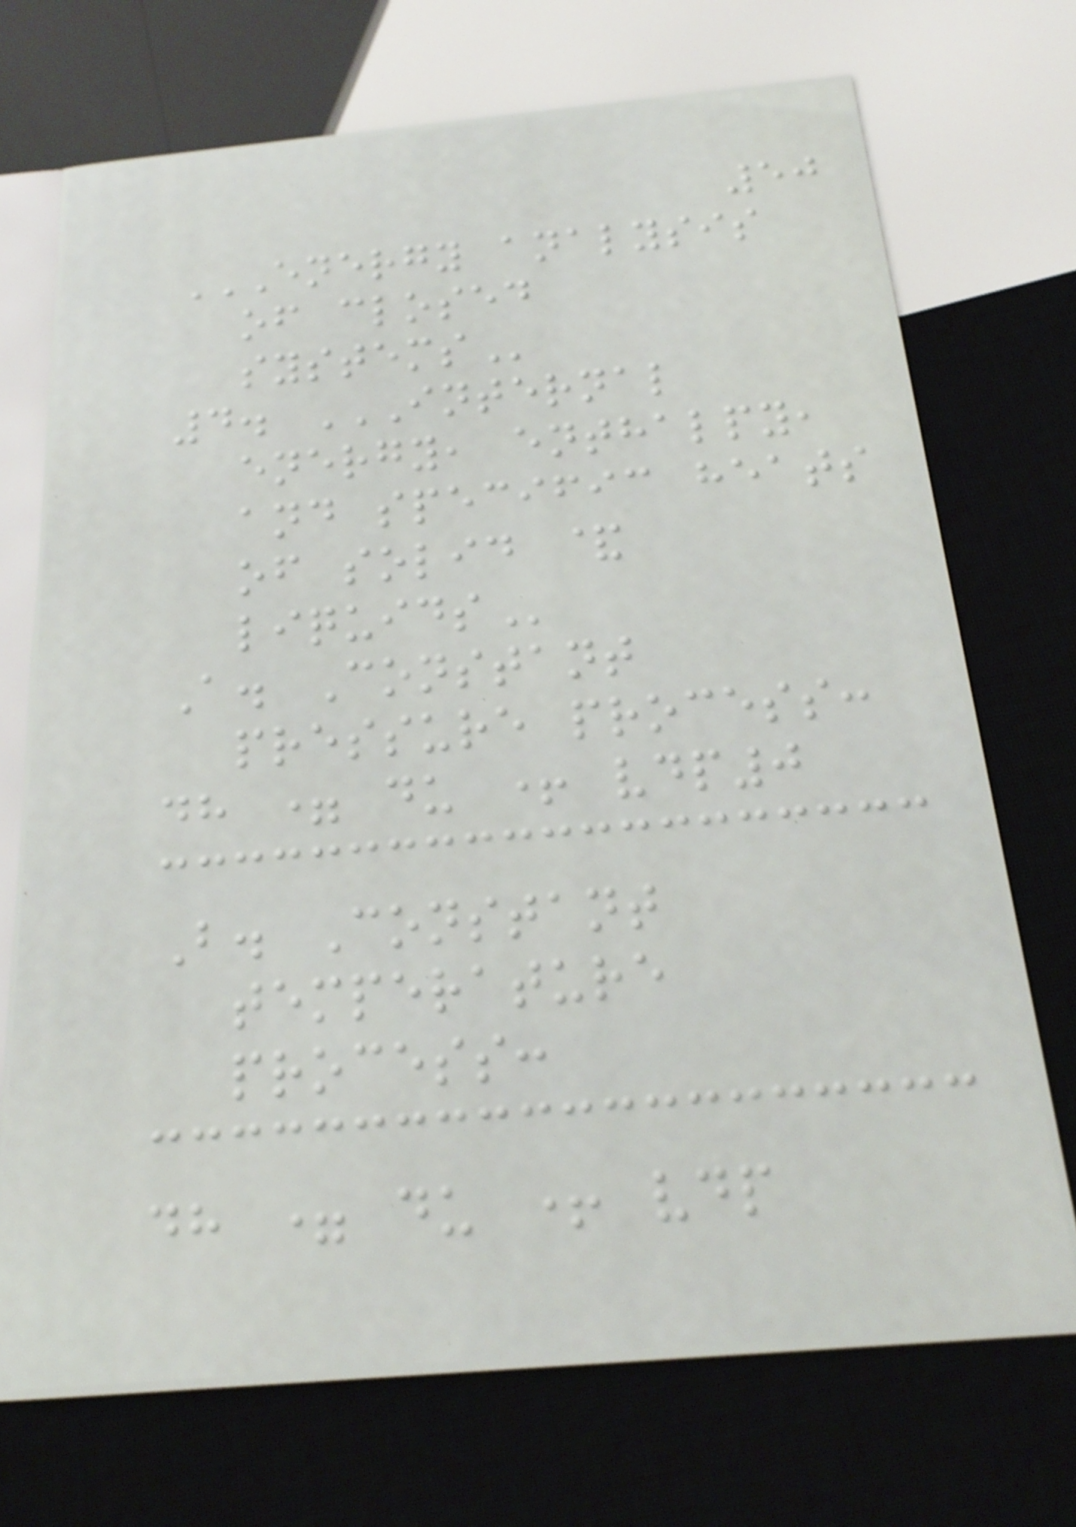50
ENERGY ANALYSIS
OF CLOSED
SYSTEMS
4. INTERNAL
ENERGY, ENTHALPY,
AND SPECIFIC HEATS
OF SOLID &
LIQUIDS
A. Constant
pressure process:
dh = du + vdp0
B. Constant
temperature
process:
dh = du + vdp
